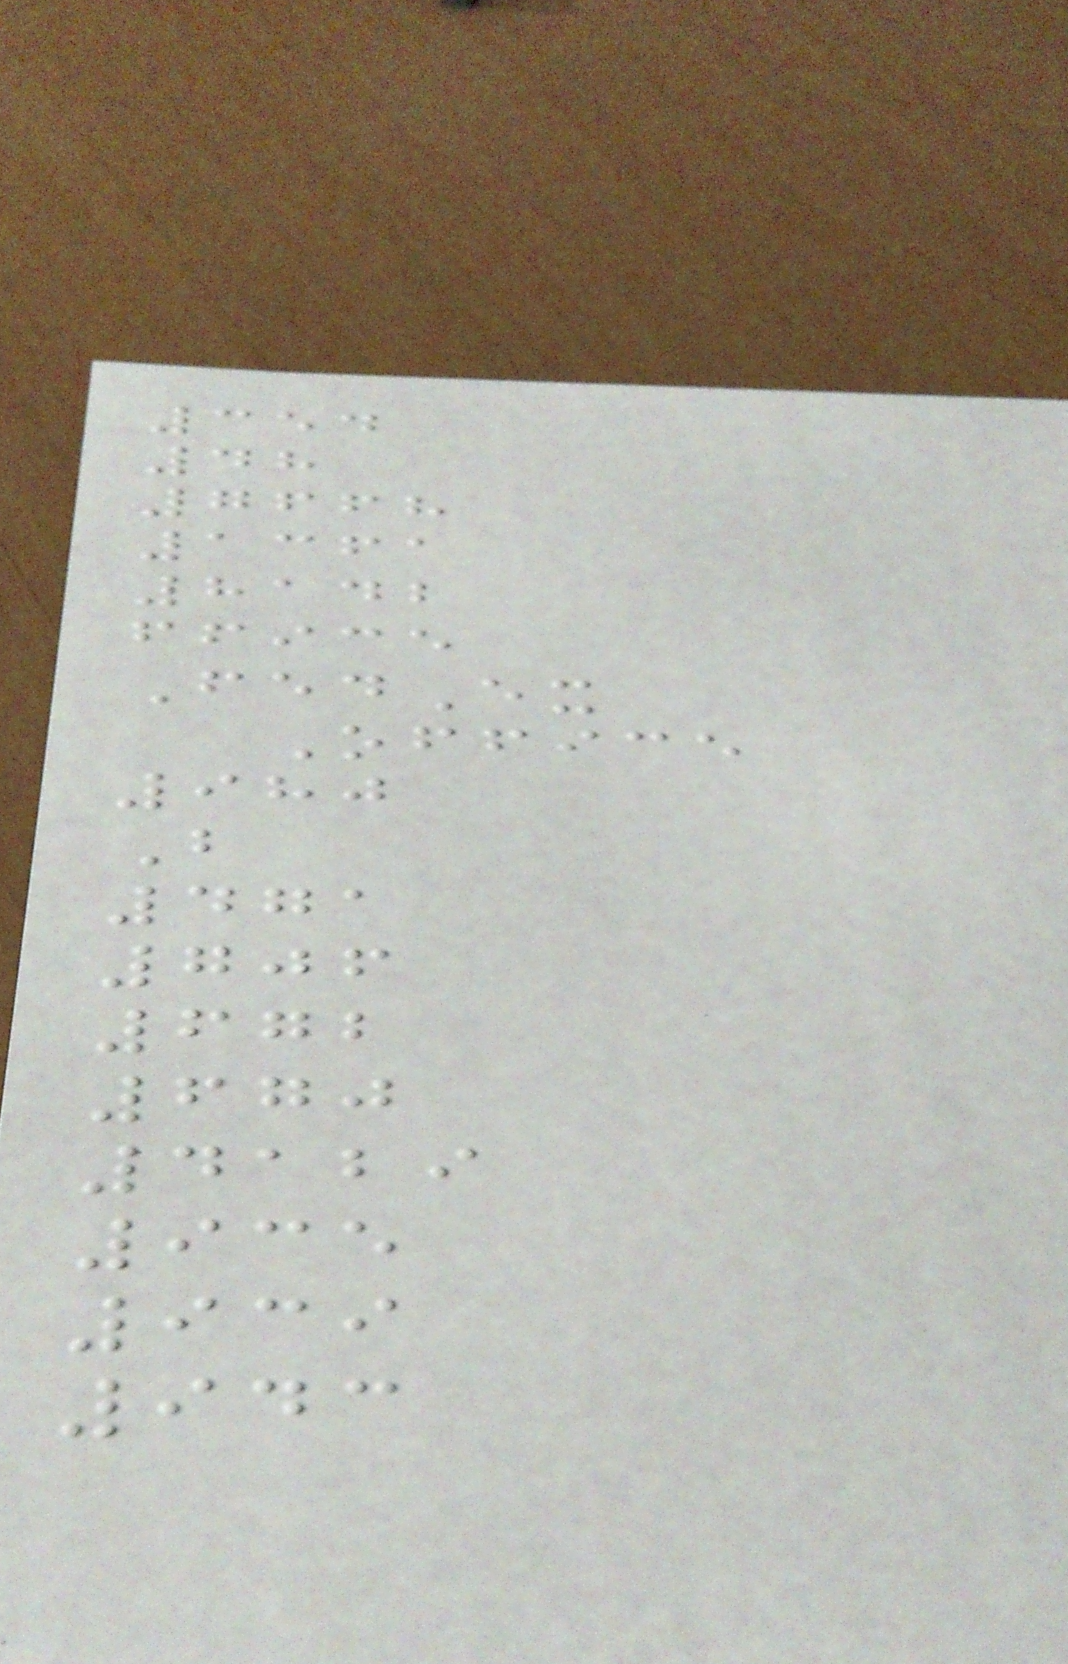354
48
7668
1361
8142
ffice
FedEx
Office
980
B
471
706
672
670
4129
935
939
943
